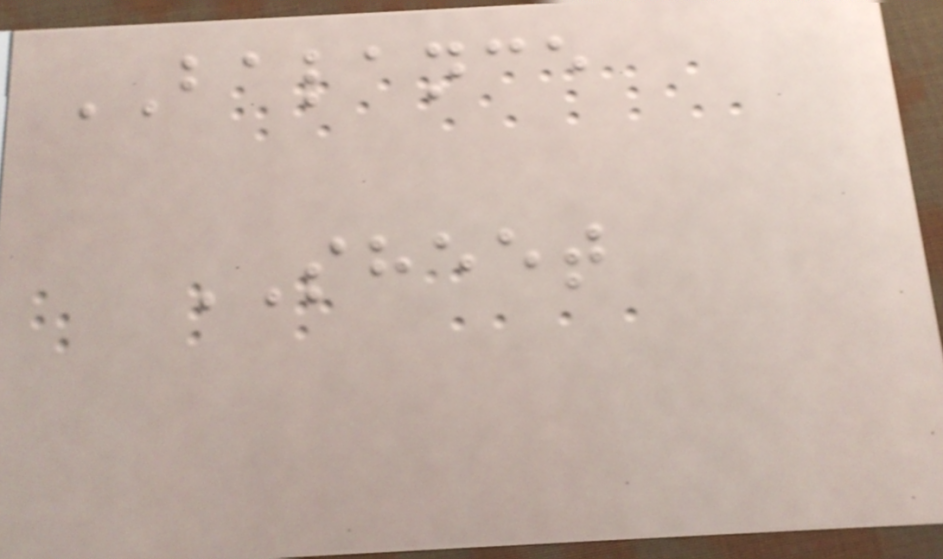BALANCE
SHEET
